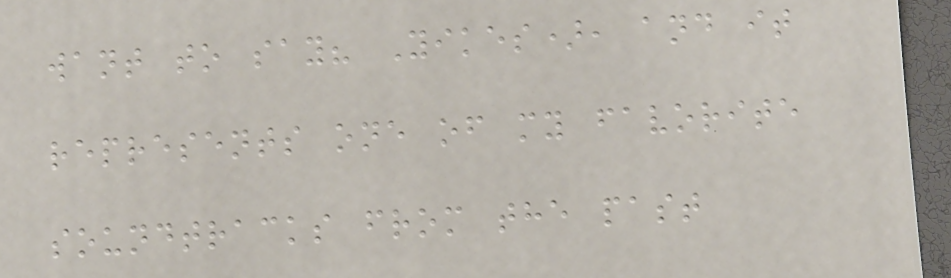want to say? Yikes), and it
represents one of my favorite
soundtracks from the past
